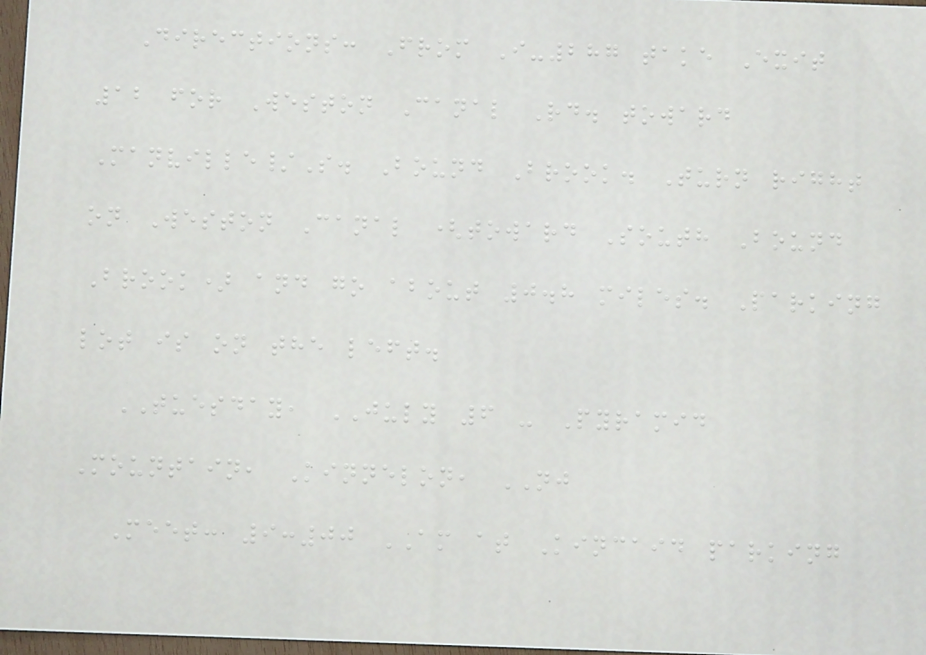Directions: From I-287 take Exit
12 for Weston Canal Rd. toward
Manville/S. Bound Brook. Turn right
on Weston Canal (toward South Bound
Brook) and go about 0.8 miles. Parking
lot is on the left.
TUESDAY, JULY 6 - Pyramid
Mountain, Kinnelon, NJ
Meet: 9:00 AM at Kincaid parking
